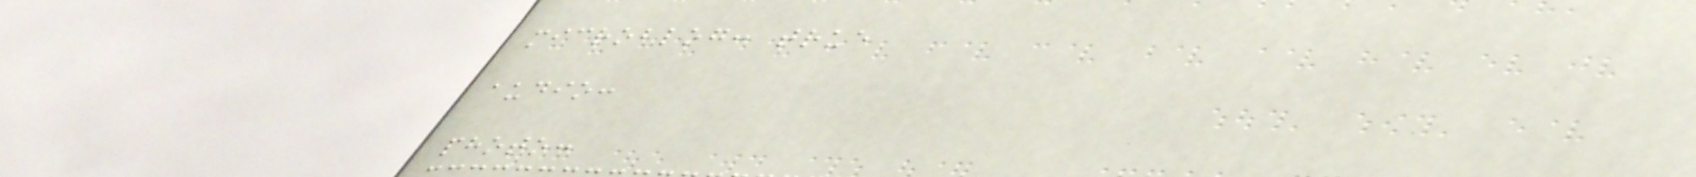microblog: true
audio:
photo:
